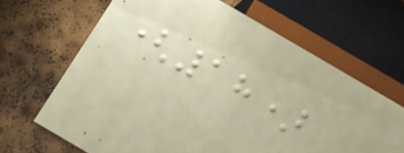(18)
